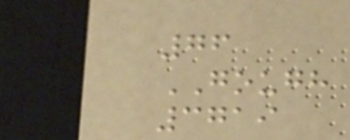76
GOUGH
3719
